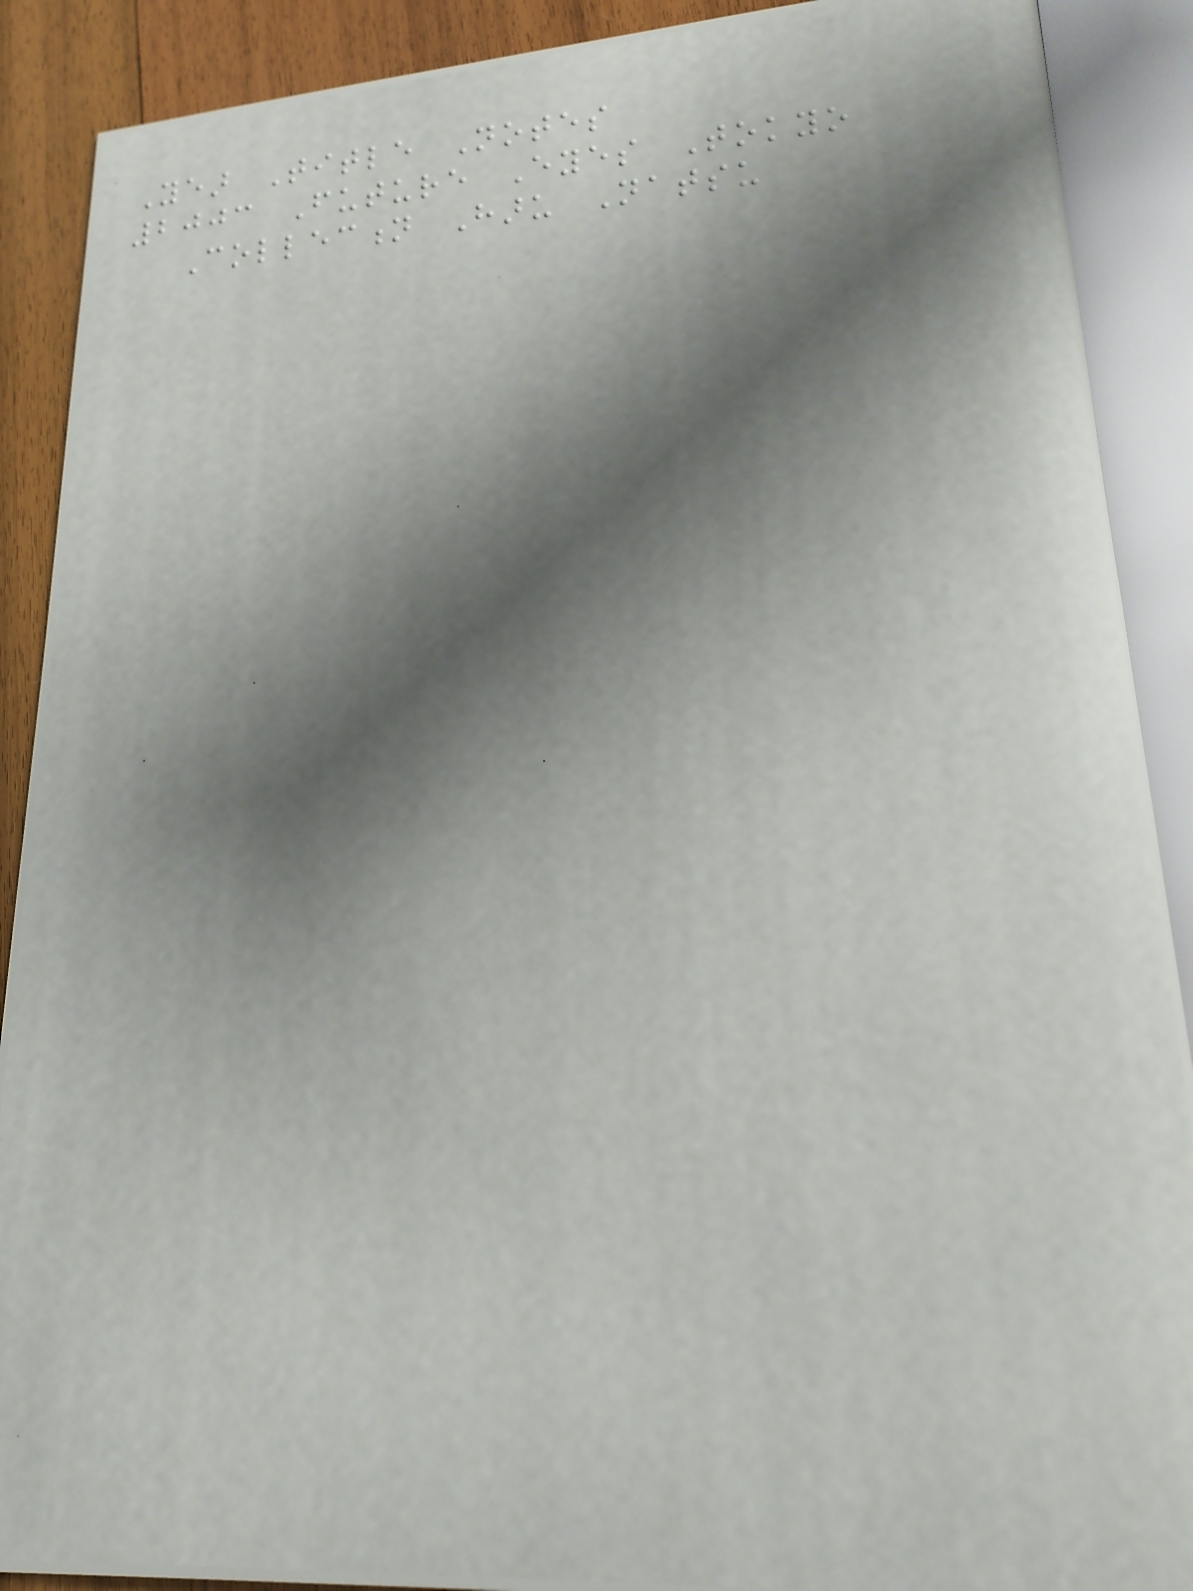Year Title Notes
2003 Future Eyes Tokyo
Collection Haru Natsu
